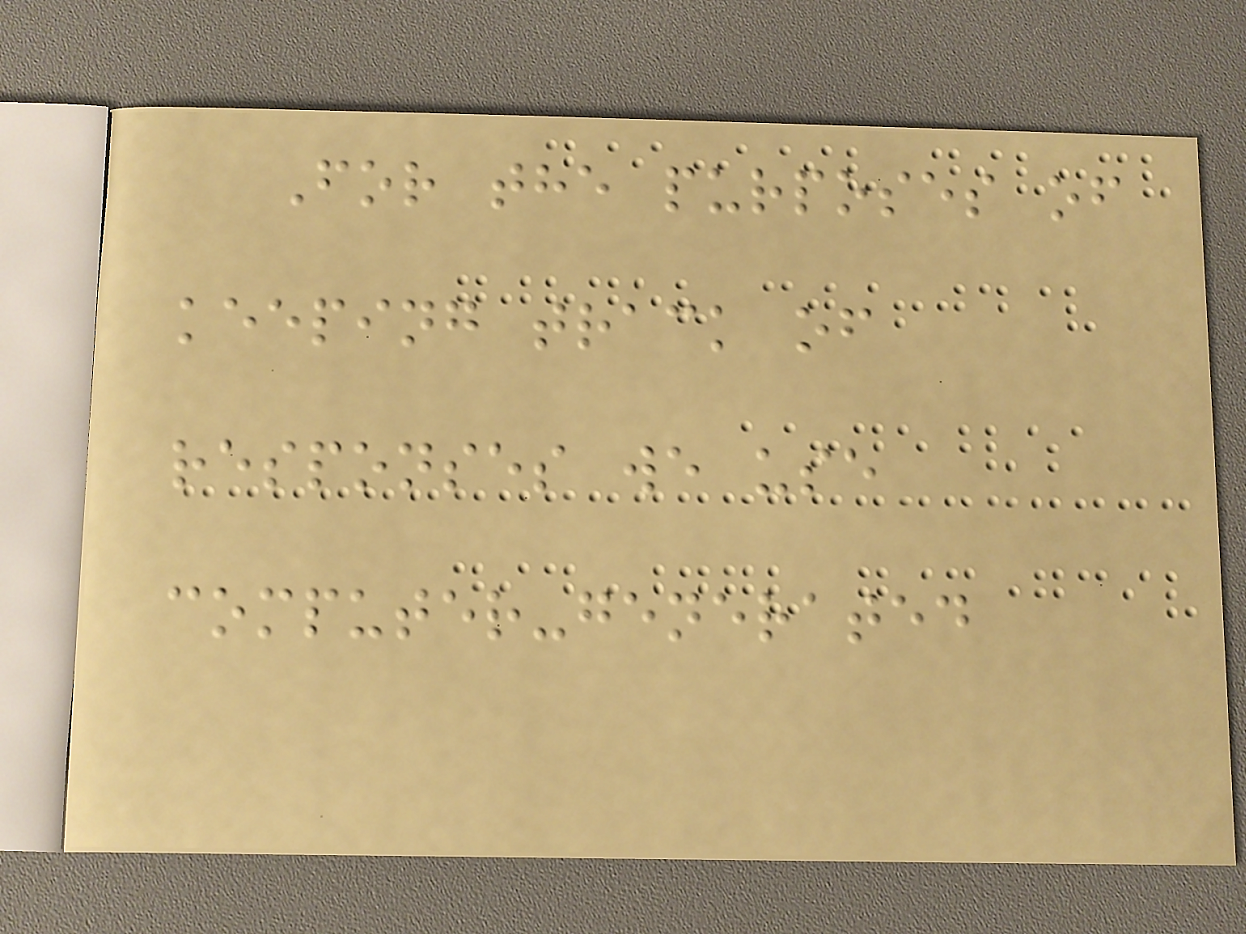For the purposes of
keeping track of
responses we use
computer-generated
